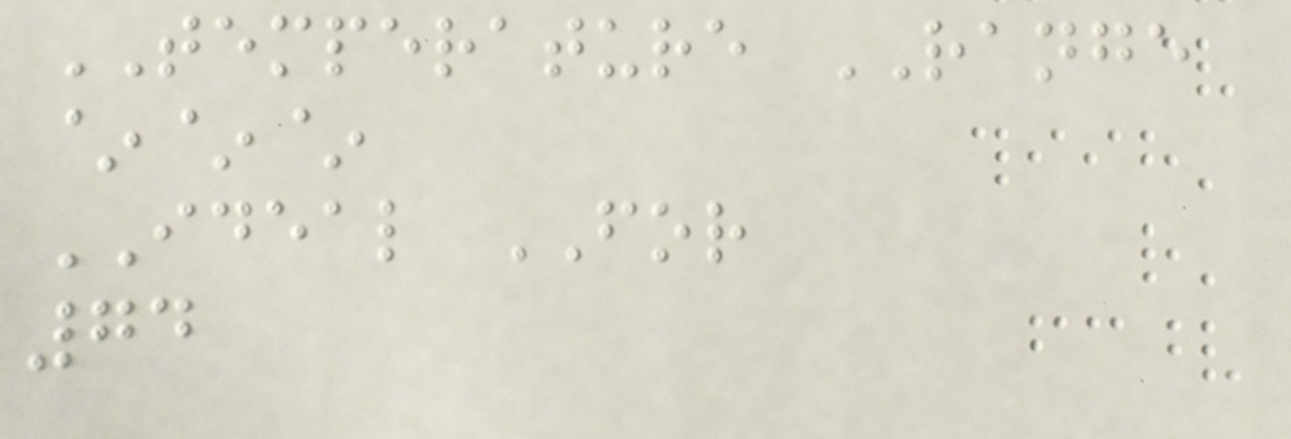TEMPERATURE RANGE
~~~
IDEAL FOR
74
